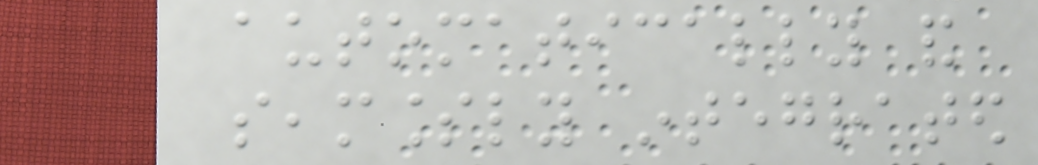automatically and
seamlessly integrated
